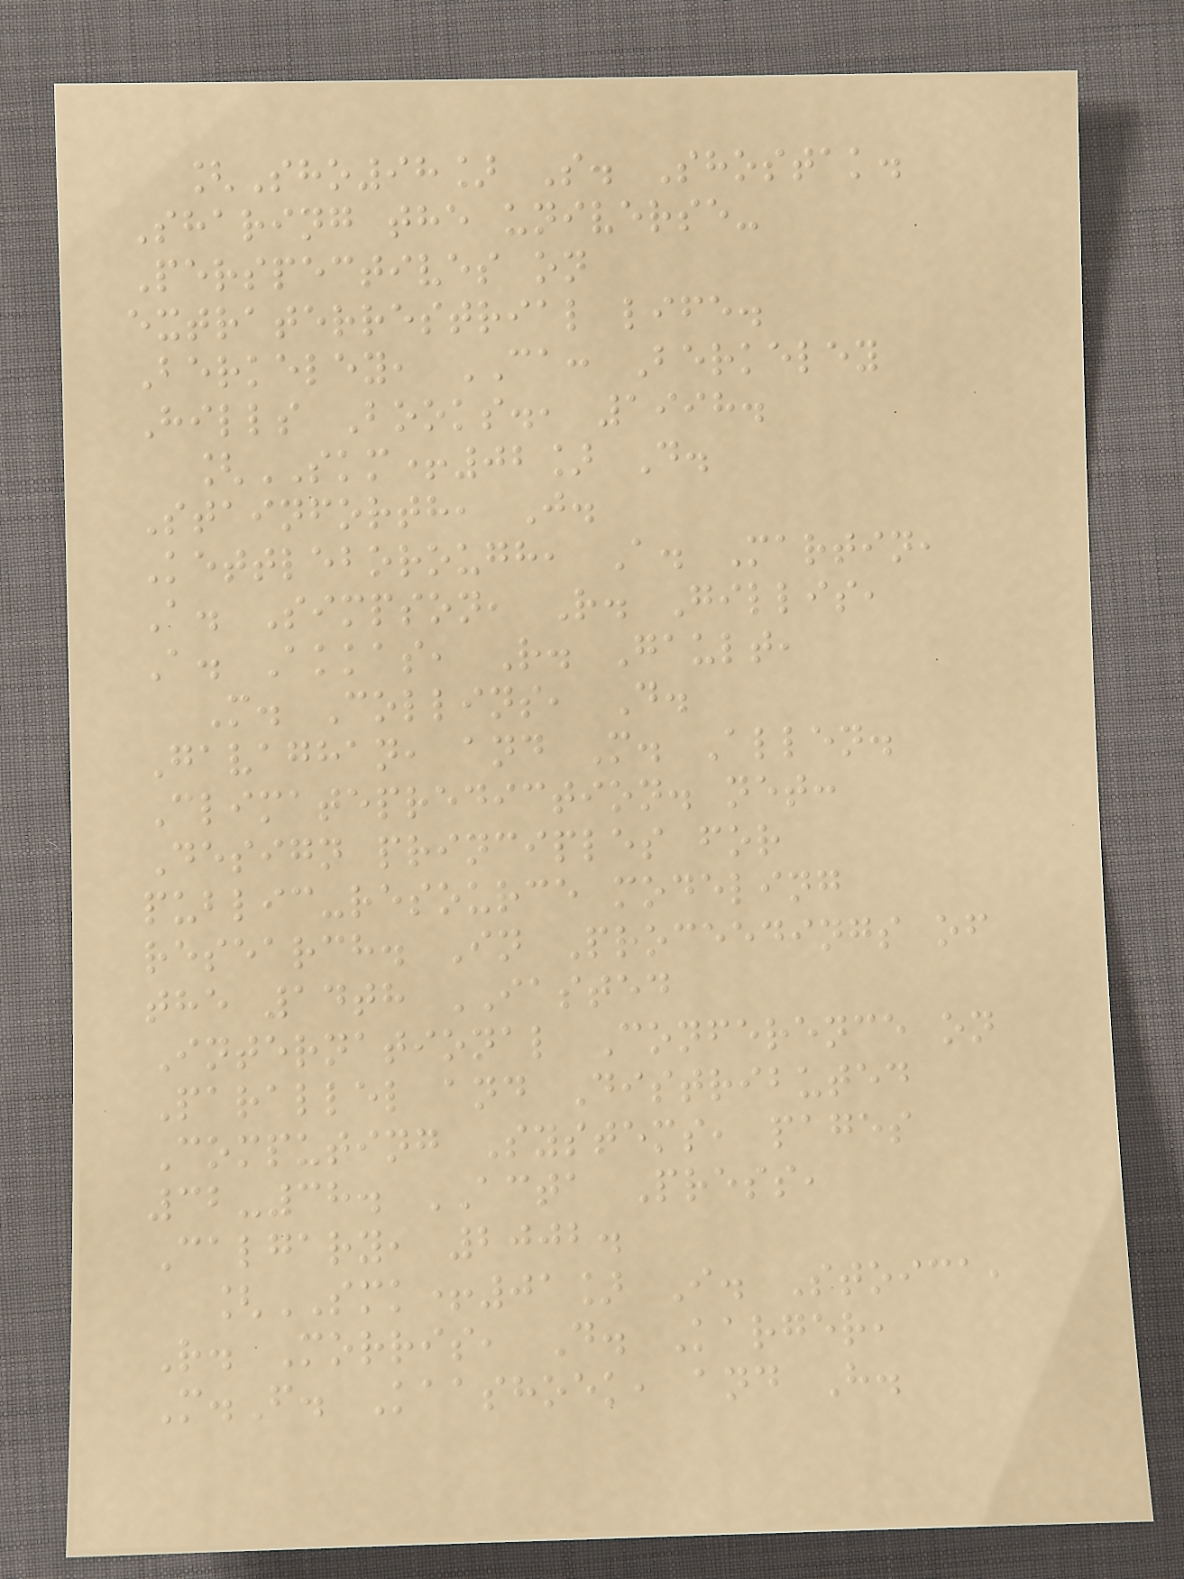[Sho98] S. Shostak.
Sharing the universe-
Perspectives on
extraterrestrial life.
Berkeley, CA: Berkeley
Hills Books., 1998.
[SKM+02] D.
Stainforth, J.
Kettleborough, A. Martin,
A. Simpson, R. Gillis,
A. Akkas, R. Gault,
M. Collins, D.
Gavaghan, and M. Allen.
Climateprediction. net:
Design principles for
public-resource modeling
research. In Proceedings of
the 14th IASTED
International Conference on
Parallel and Distributed
Computing Systems, pages
32-38. ACTA Press,
Calgary, 2002.
[SMK+01] I. Stoica,
R. Morris, D. Karger,
M.F. Kaashoek, and H.
